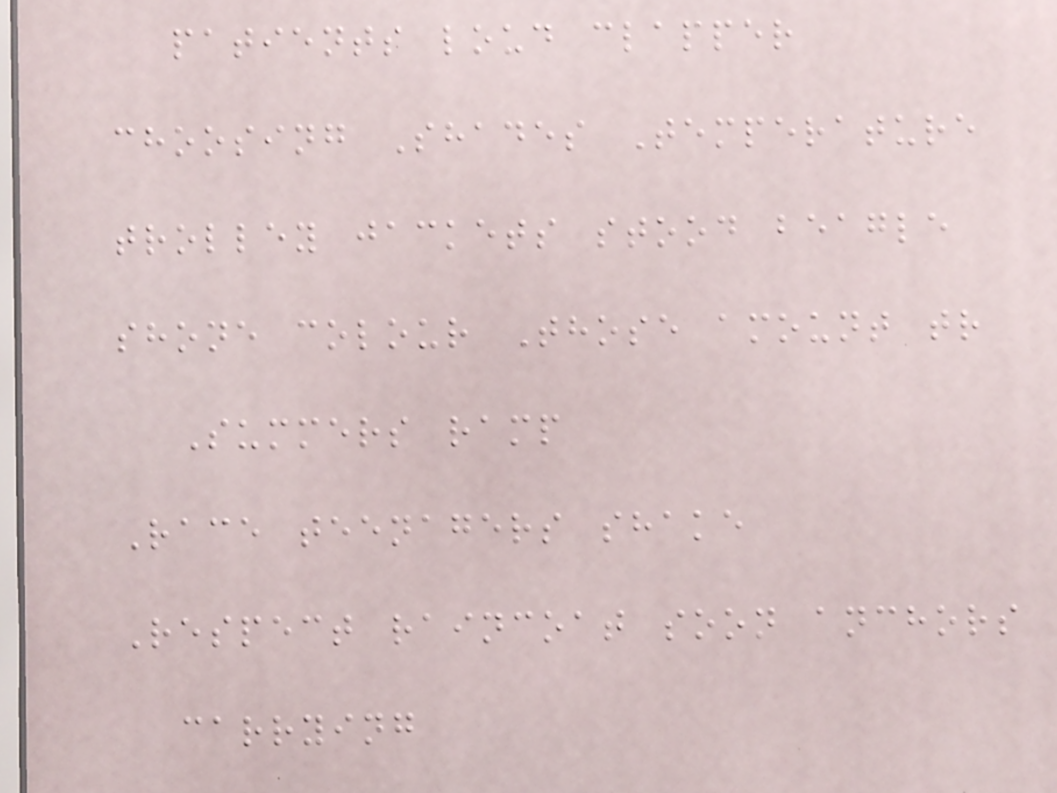patients loud clapper
choosing Shades Temperature
trolley jackets stood beagle
shone colour Those amount tr
Summers ramp
Race teenagers shake
Respect raincoat soon anchors
carrying
